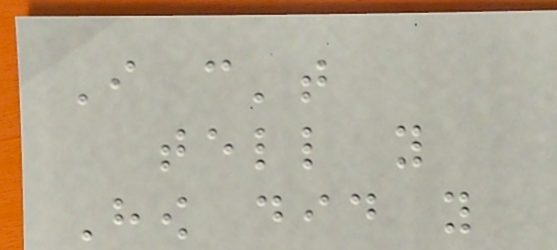I can't
tell you
How did you
